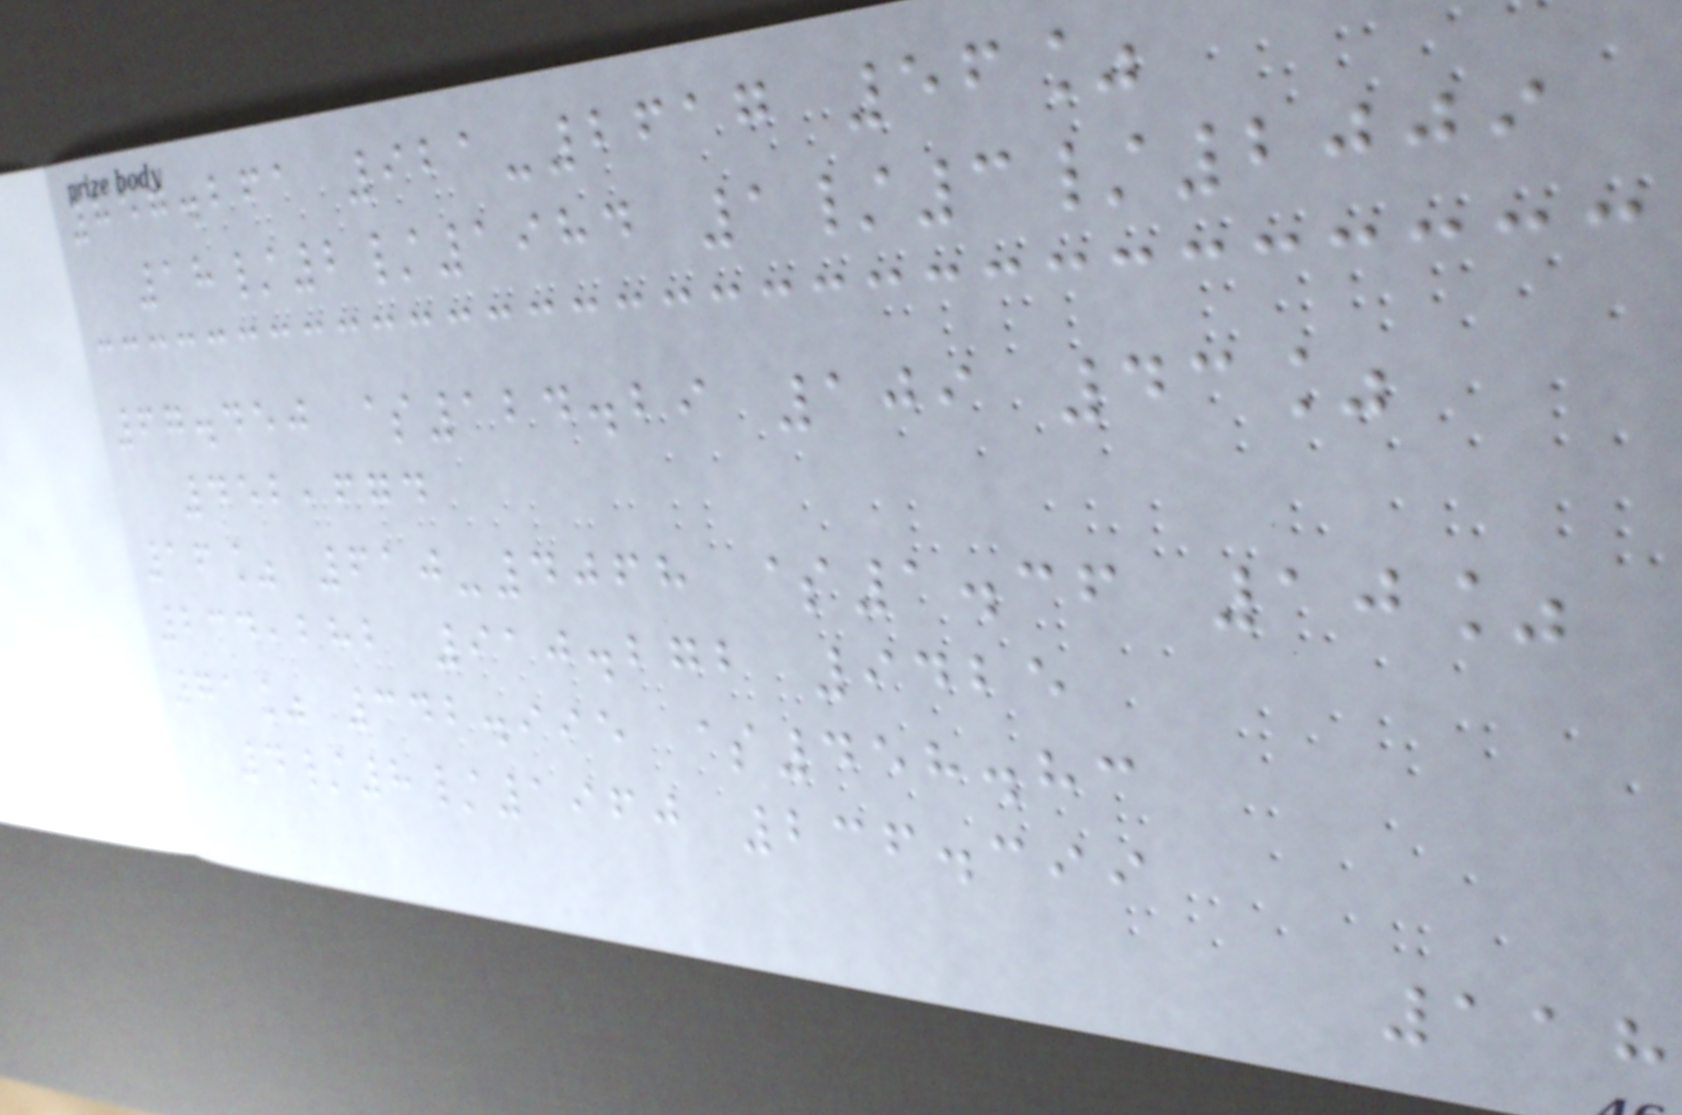857.261 921-2617 56%
18/2/1984 1/3/2009
67.450 $124.29 109 43%
452,674
16% 610-4068 $1.36 10%
234,282 910.272 9425
71% 342.995 $458.83
4/8/1960 236.399
118
